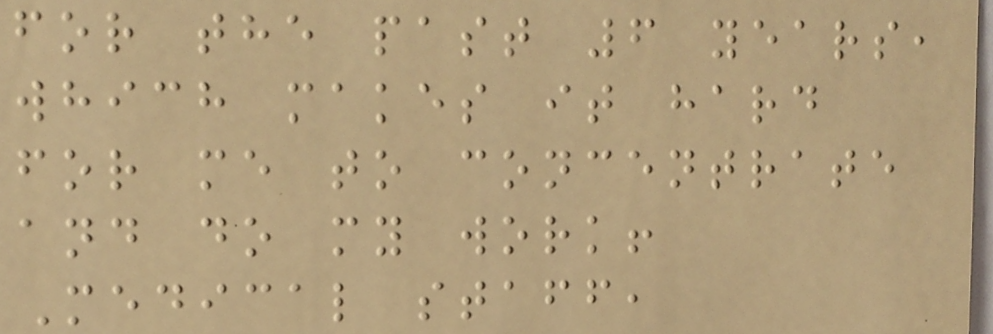for the past 6 years,
which makes it hard
for me to concentrate
and do my work!
Medical staff,
